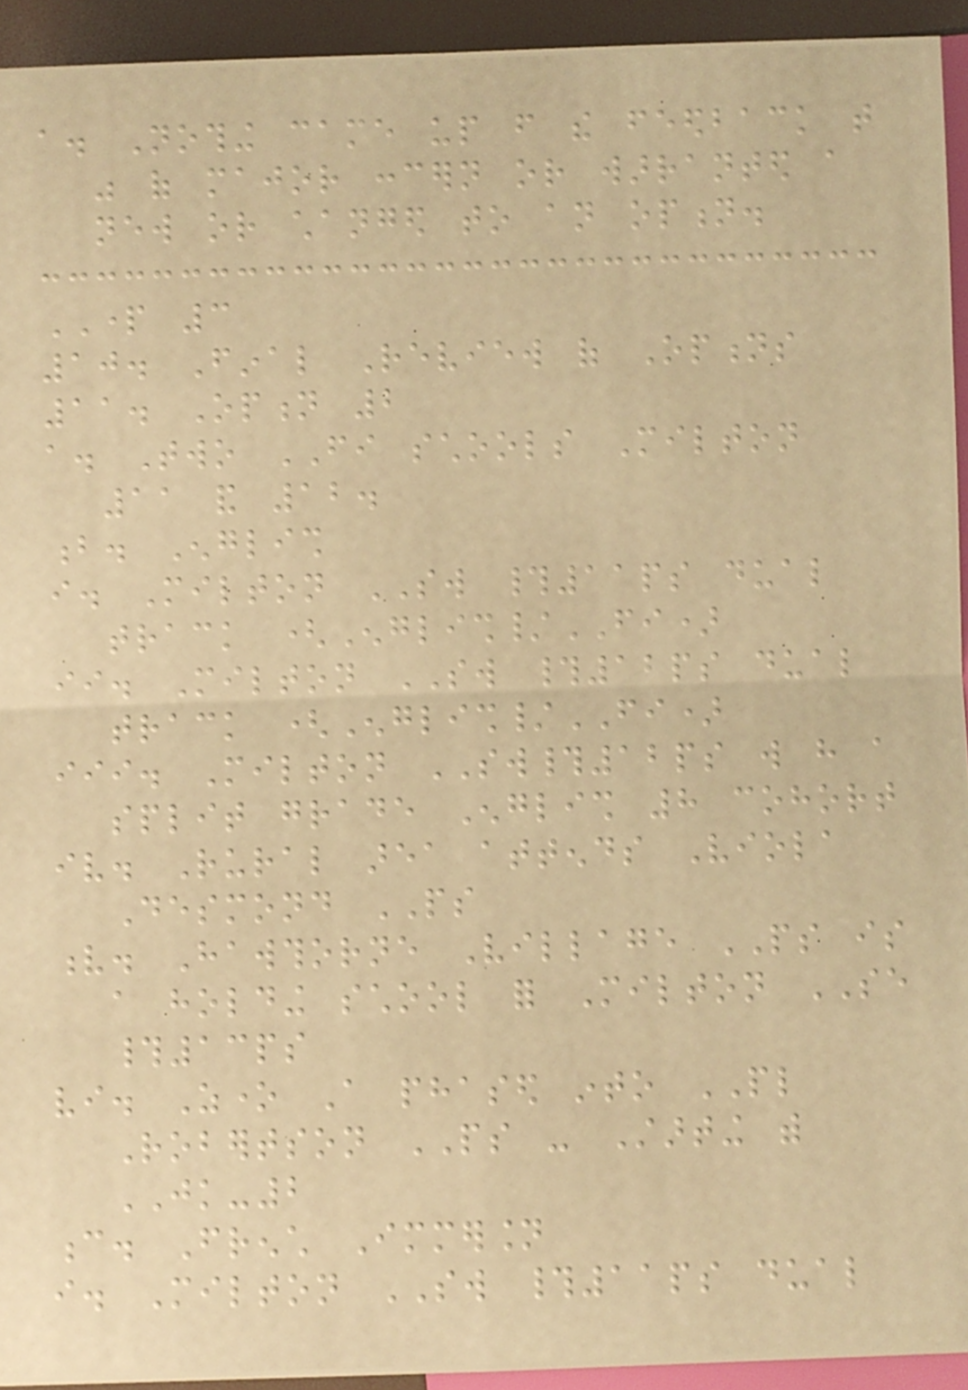a. Nothing came up from the feedback that
was of major concern or warranted a
new or changed to an option.
PART 3
10. Final Review of Options
11. Option 2
a. Two FI schools Milton
11 and 12.
b. English
i. Milton SW #11ps dual
track (English/FI)
ii. Milton SW #12ps dual
track (English/FI)
iii. Milton SW#12ps will have a
split grade English 8 cohort
iv. Rural area attends Viola
Desmond PS
v. Hawthorne Village PS is
a holding school for Milton SE
#13ps
vi. Zone A phased into PL
Robertson PS - Starting with
JK-2
c. French Immersion
i. Milton SW #11ps dual
